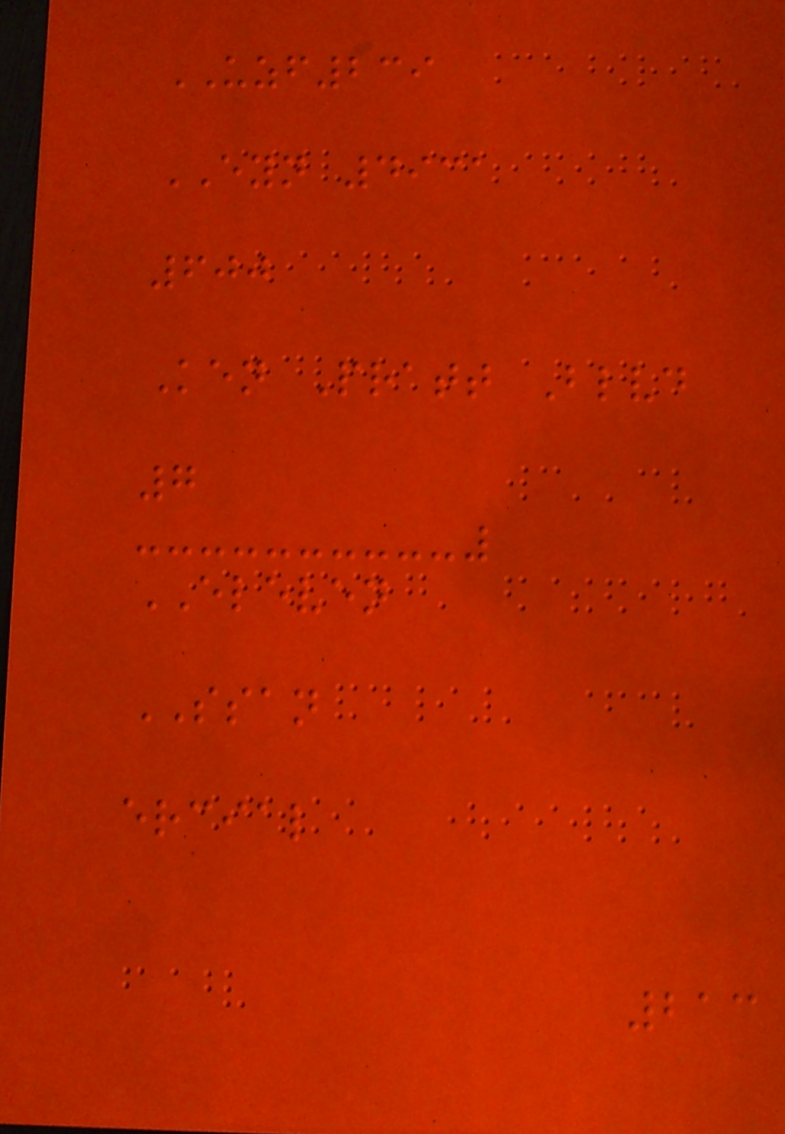UZF239
EYN 4931
600
Ken Pratt Blvd
7
ELEVEN
SSAN
ercial
213
